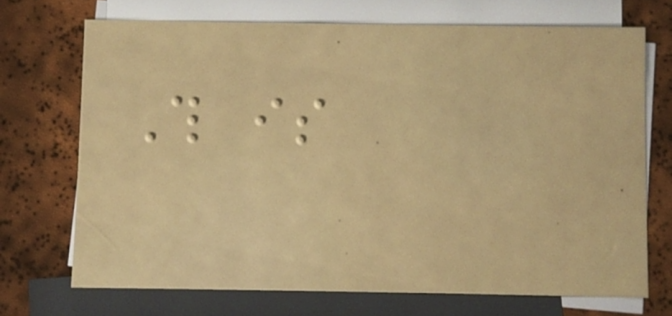This is
